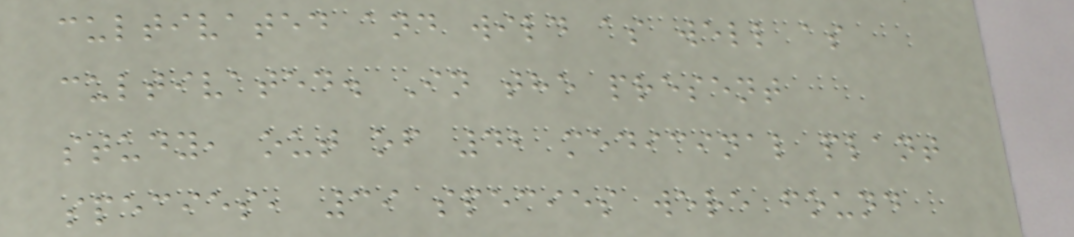cultivated and wild as well as
cultivated. In the present
study, out of 42 medicinal plant
species, 39 species were found
